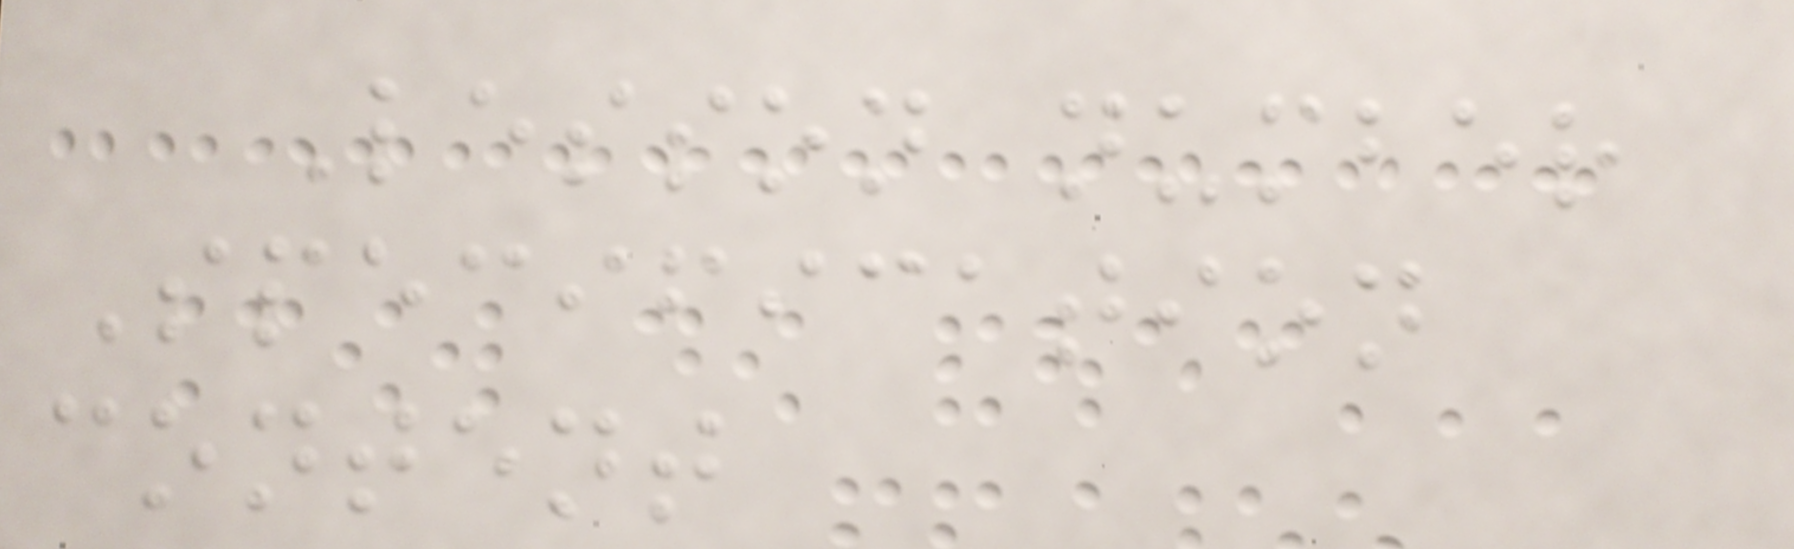Lesson number
Specification
content
